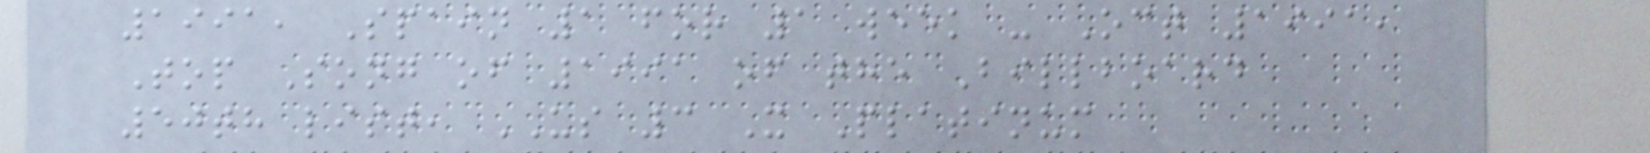1991, Spain 1 for 1 week - Oct 1991,
Top Song of 1991 of the Billboard
50th list, US 3 X Platinum
